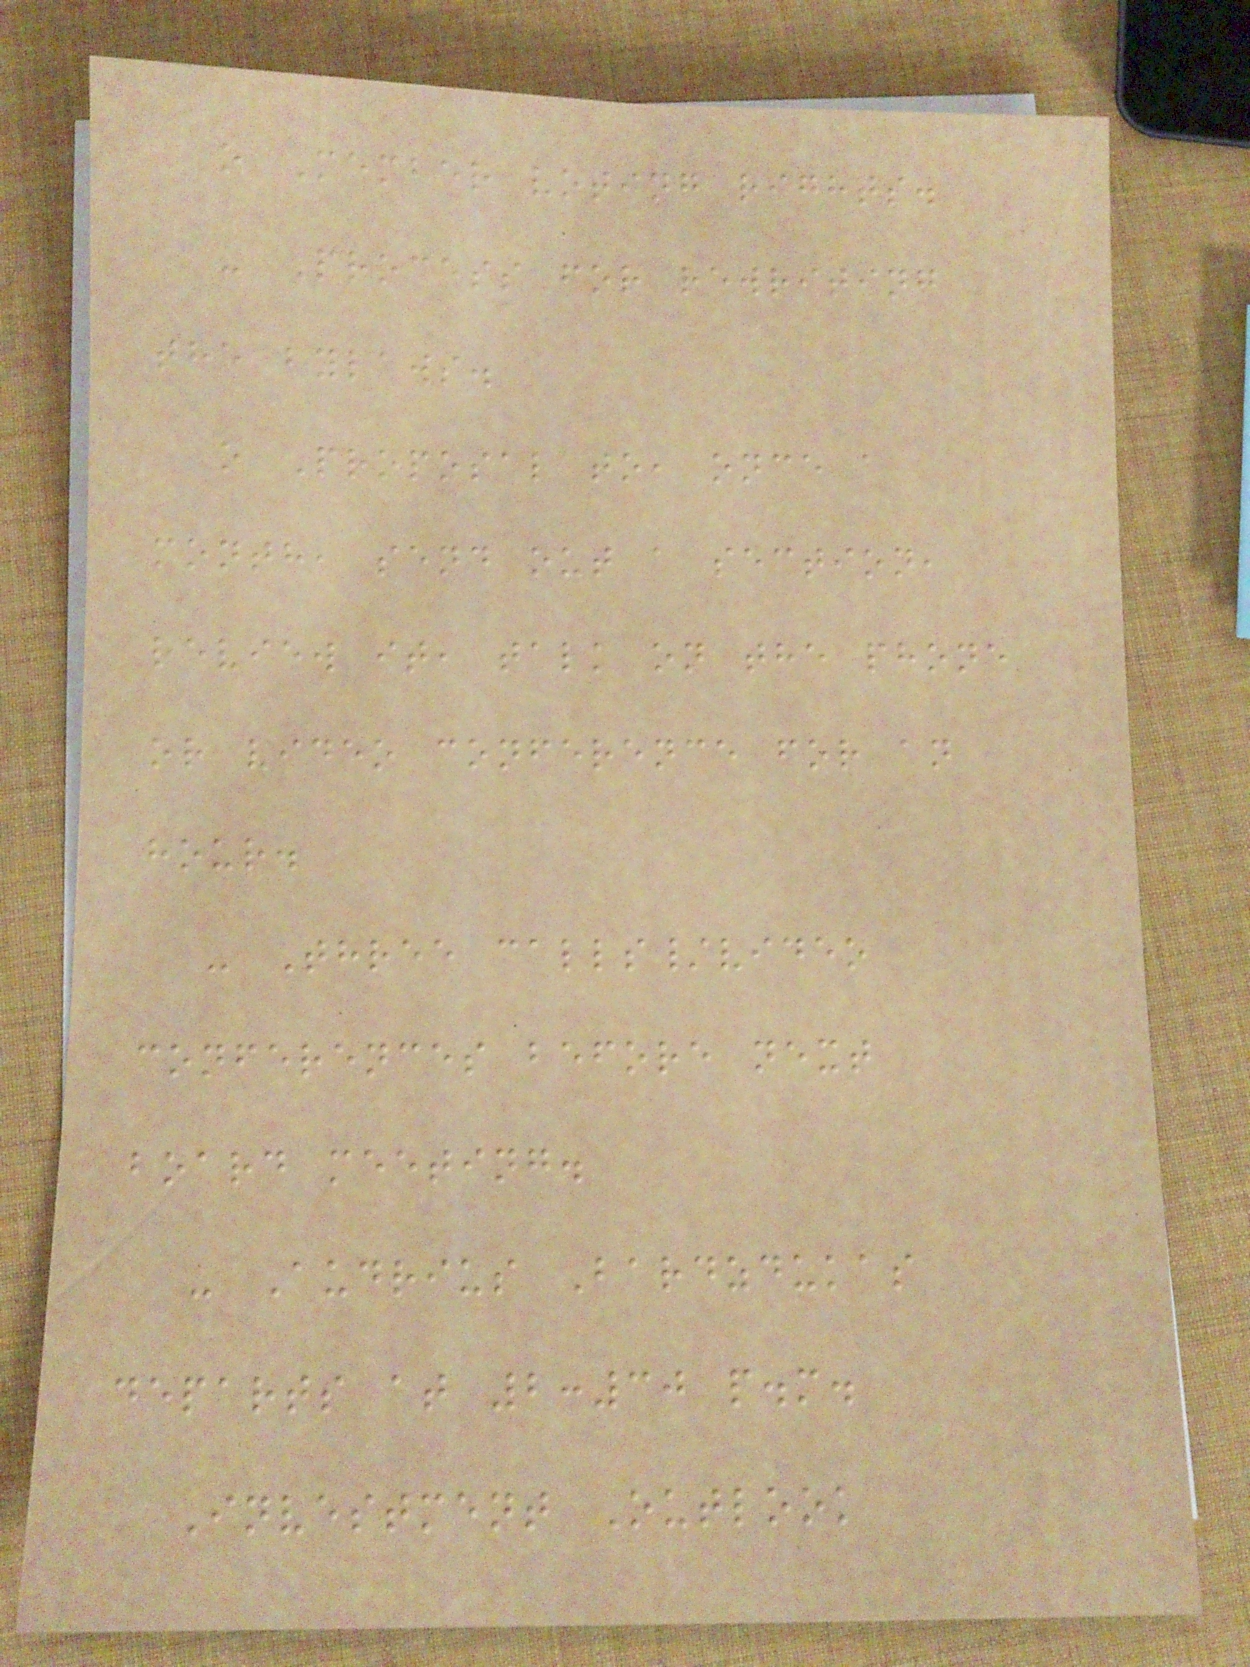o Member voting rights.
- Process for rewriting
the bylaws.
o Proposal to, once a
month, send out a section,
review it, talk on the phone
or video conference for an
hour.
- Three calls/video
conferences before next
board meeting.
- Audrius Bardzdukas
departs at 2:30 p.m.
Investment Outlook
